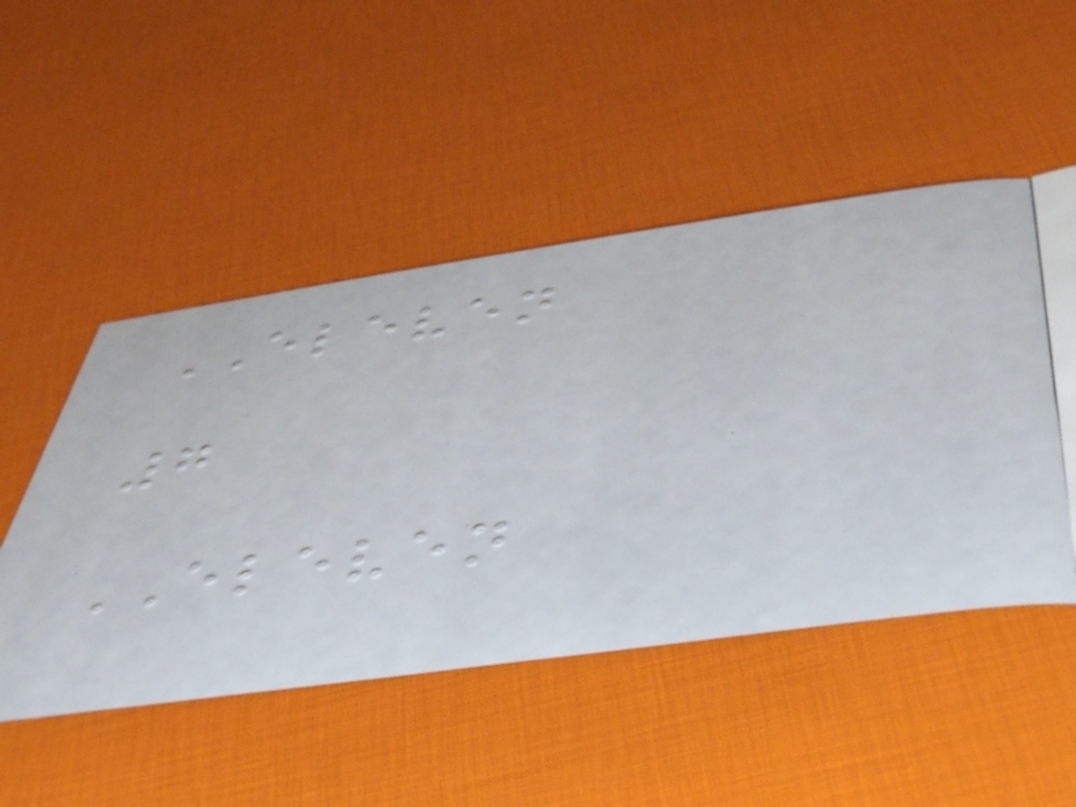ELEVEN
7
ELEVEN
